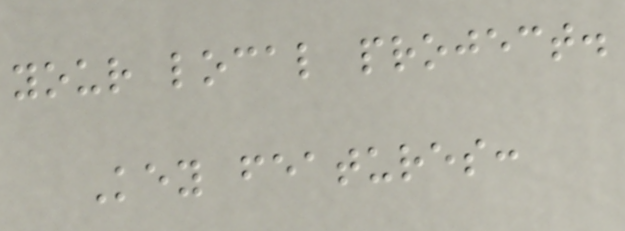your local project.
Key features:
